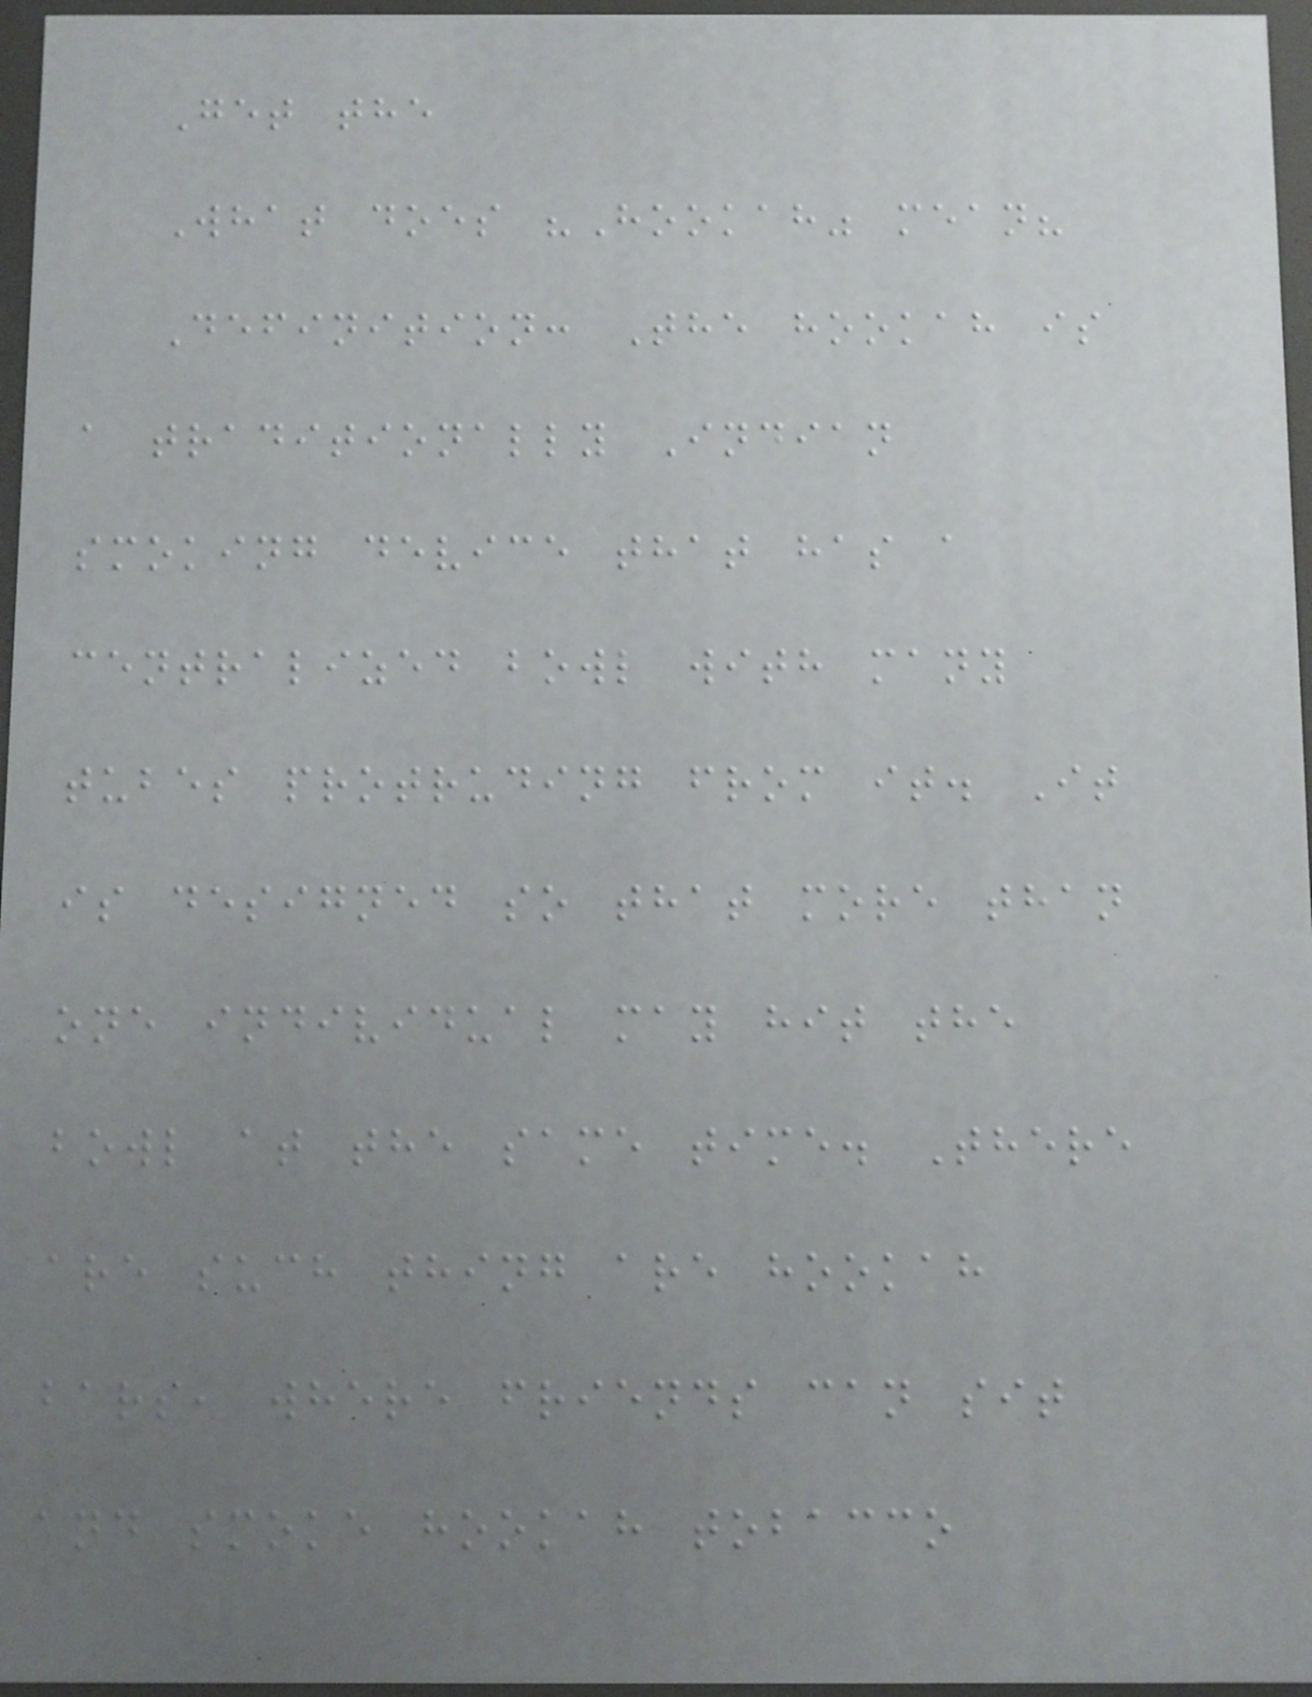Get the
What does "Hookah" mean?
Definition: The hookah is
a traditionally Indian
smoking device that has a
centralized bowl with many
tubes protruding from it. It
is designed so that more than
one individual may hit the
bowl at the same time. There
are such thing are hookah
bars, where friends can sit
and smoke hookah tobacco
